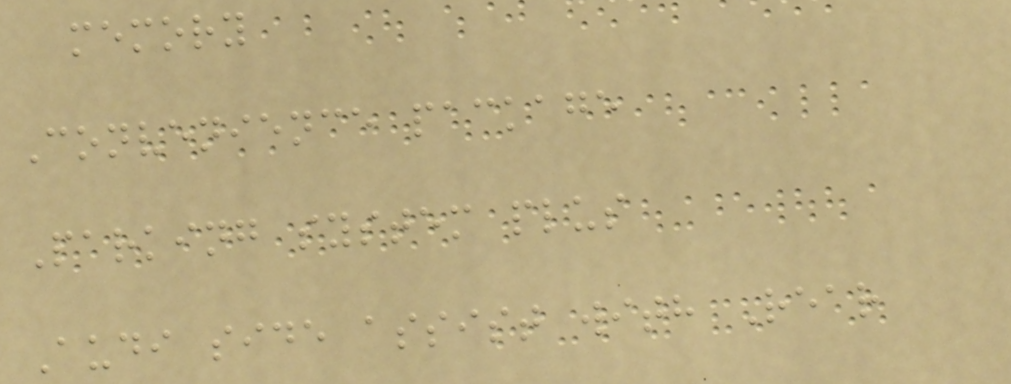memory
Convenience package
Parking system plus
Audi side assist with Rear
